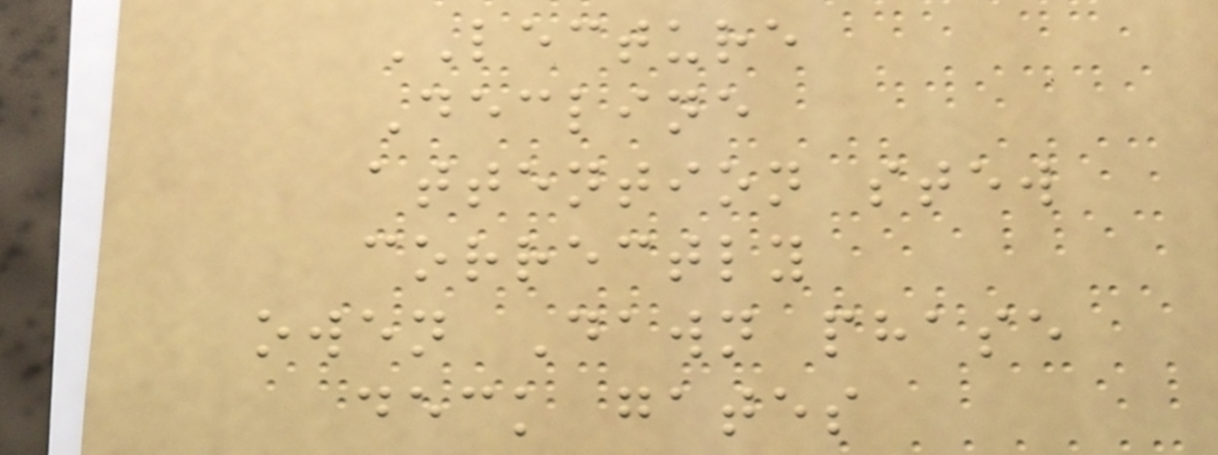LECTURE
Decline
attention stew
correctly
owen Dawn phase
deck gates
